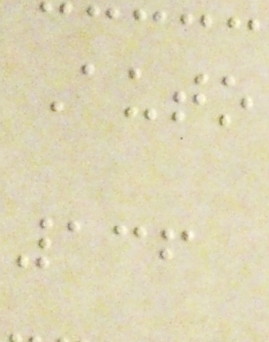Auto
136
